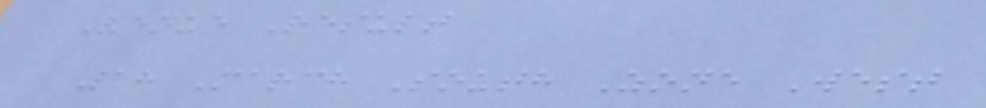Venue Result
18 March South Zone West
